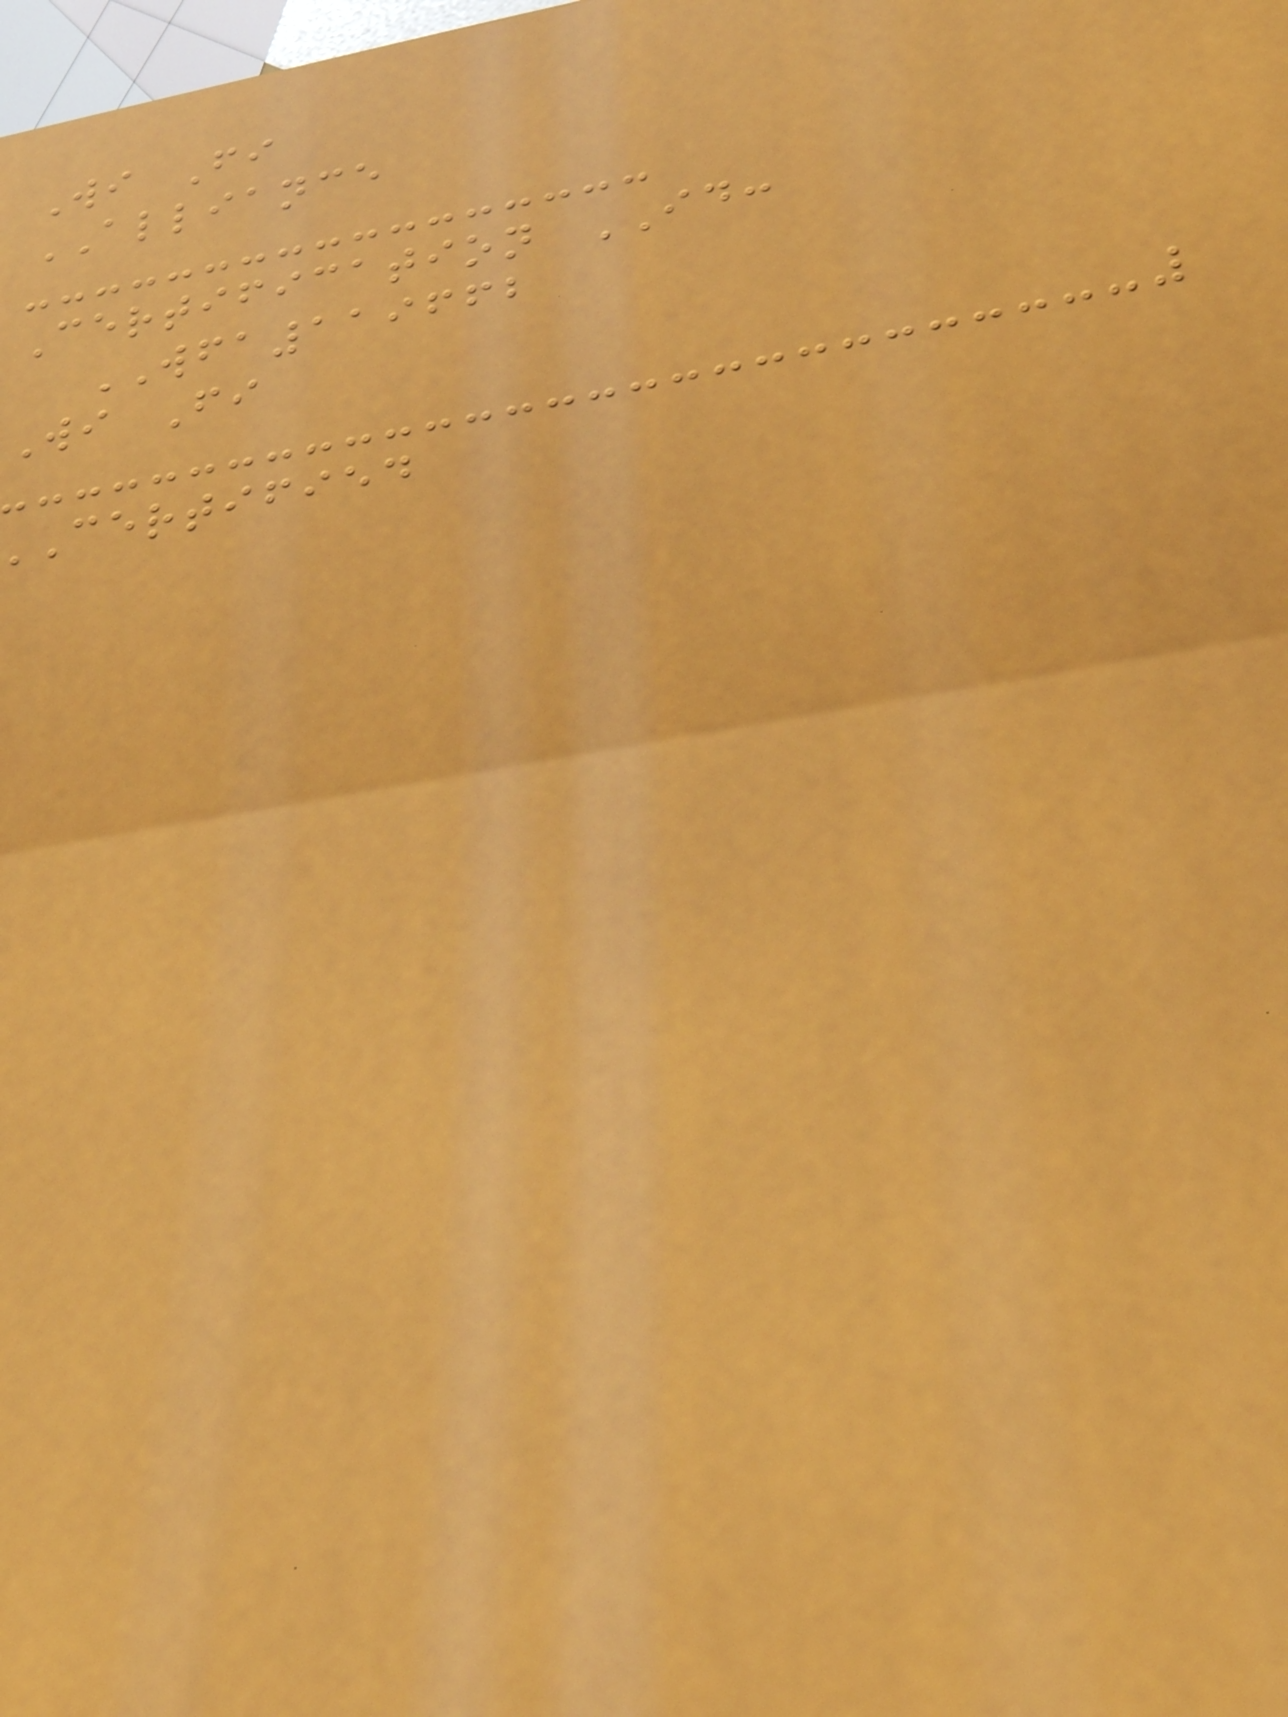Wi Fi
ALLIANCE
Certification ID:
WFA119662
Wi Fi
certified
